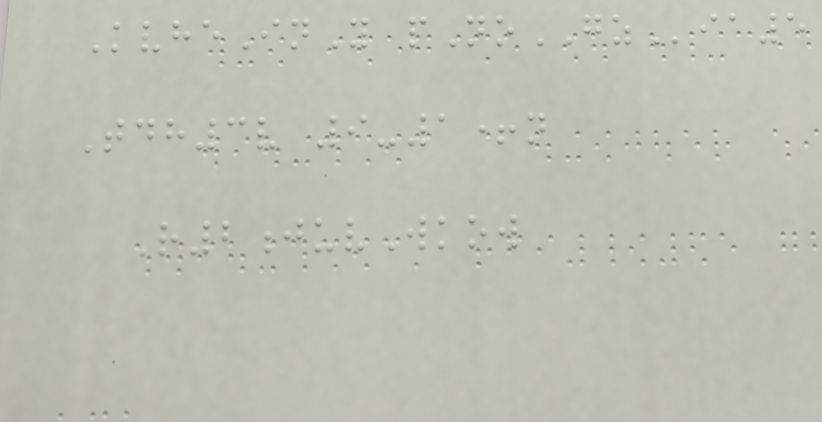KvheInY pNoGZia5
Tdh3v 9-1+n
R2juvWkow
